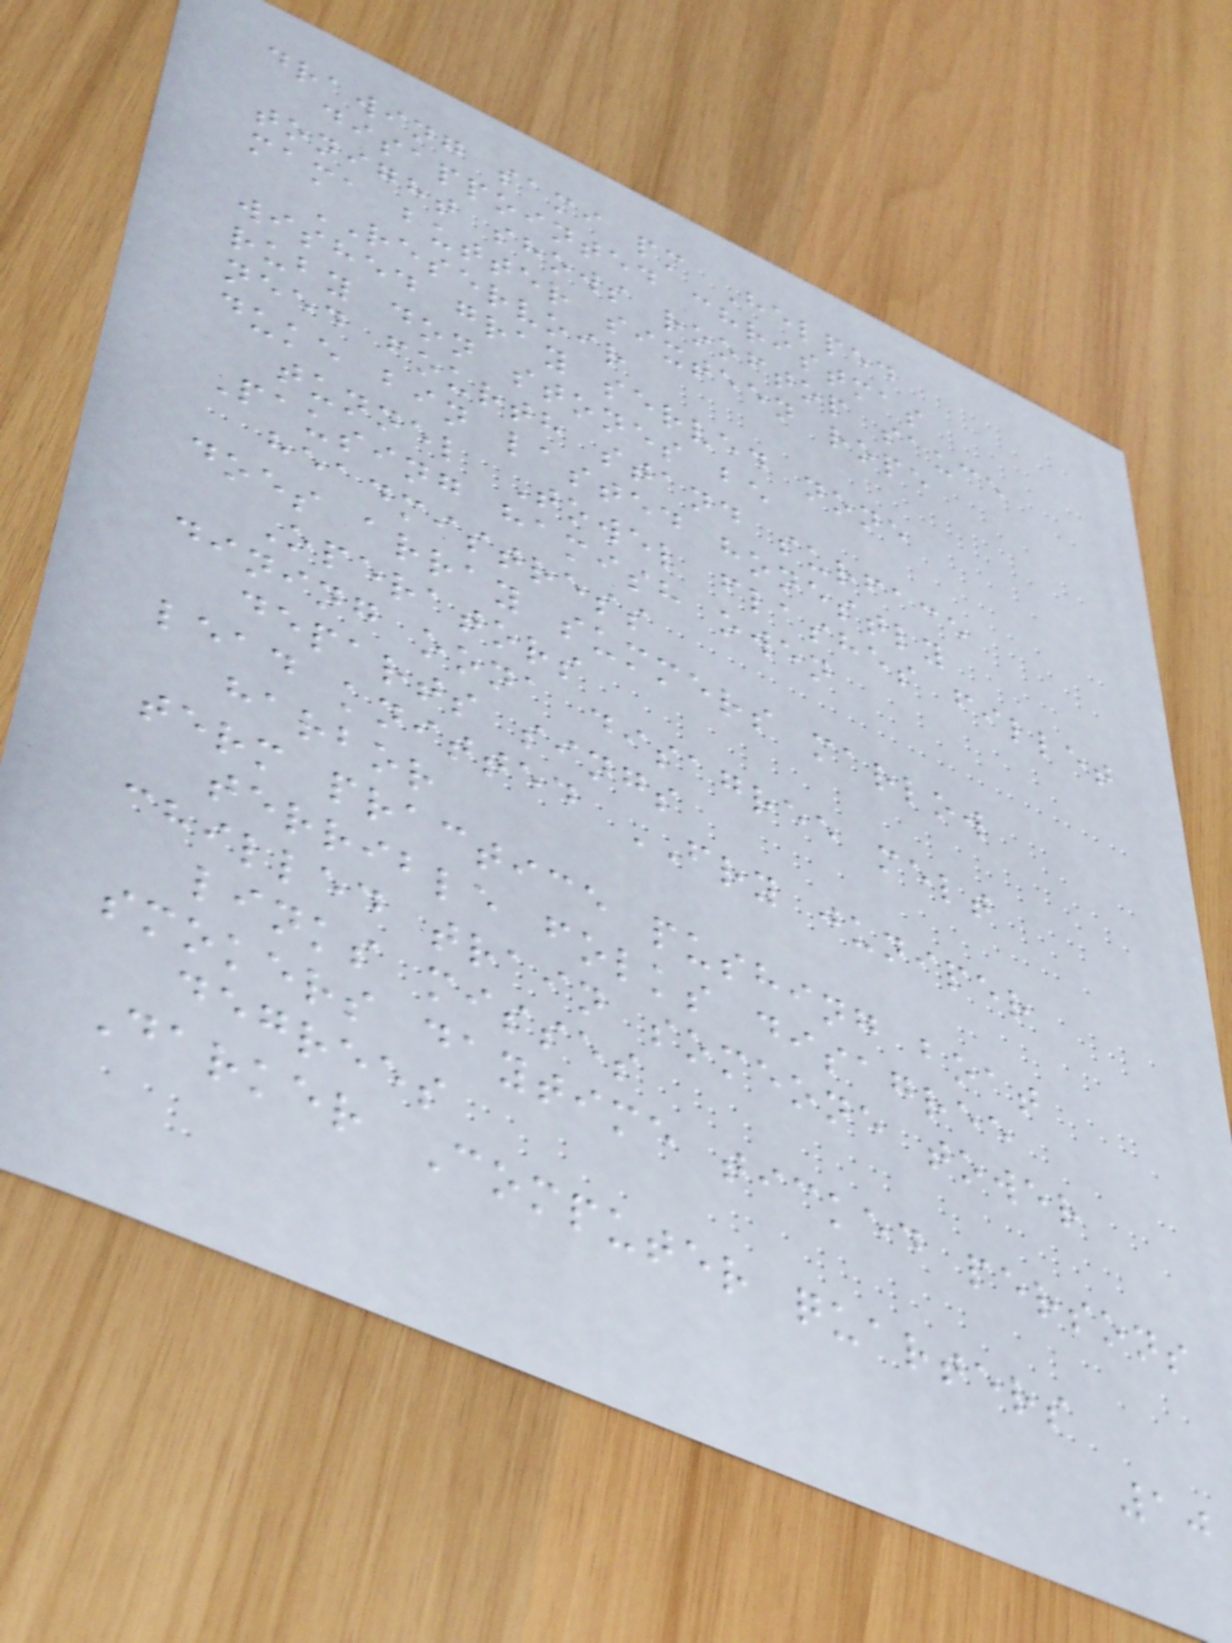drawing sami pm Helped
disappointed christmas
tonight shows rooftop sauce
mama butter sixteen rope
RESERVOIR
wished gray served none
ruby don stones be
need fourth stand surface
duke bin lasted honestly
tunnel Towel flashes fillet
Pausing hamish owen
headmistress
does array summers marlow
Operators
dining oona disagree melt
departs sings
lead knitted FRY juniper
harbor
term practice pushing boat
terrible folks disagree
chilled train someone tower
links misses
smokers daytime ticked persons
degrees
Darker Computer quarters
10
